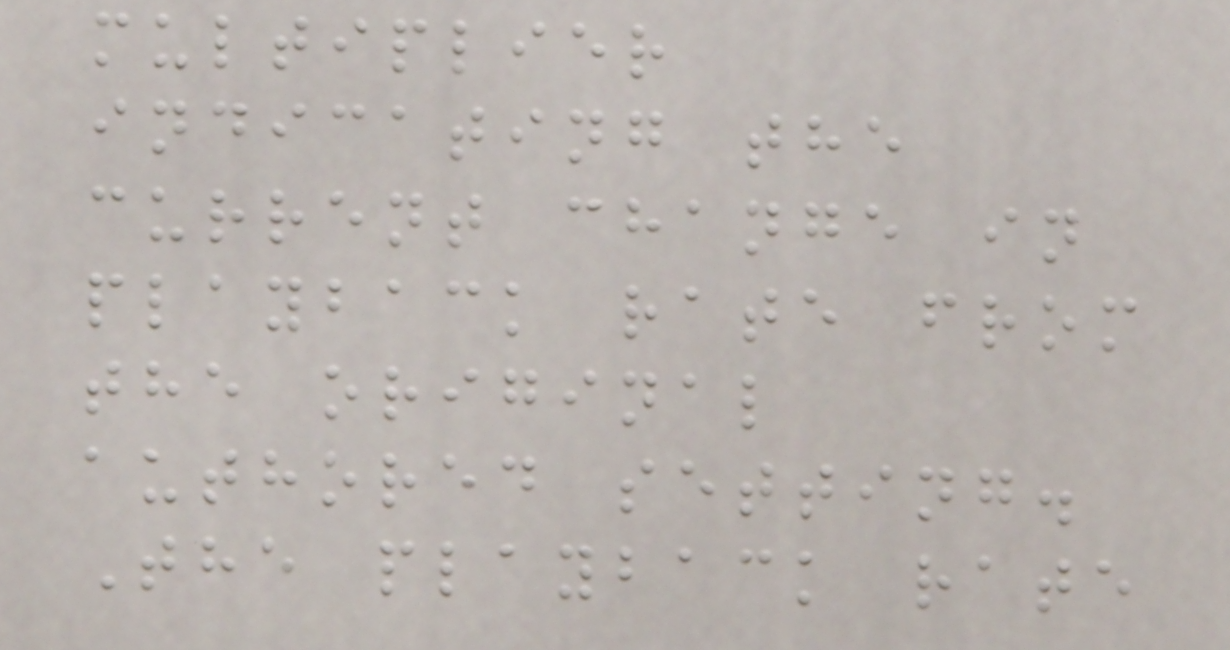multiplier
indicating the
current change in
playback rate from
the original
authored setting.
The playback rate
